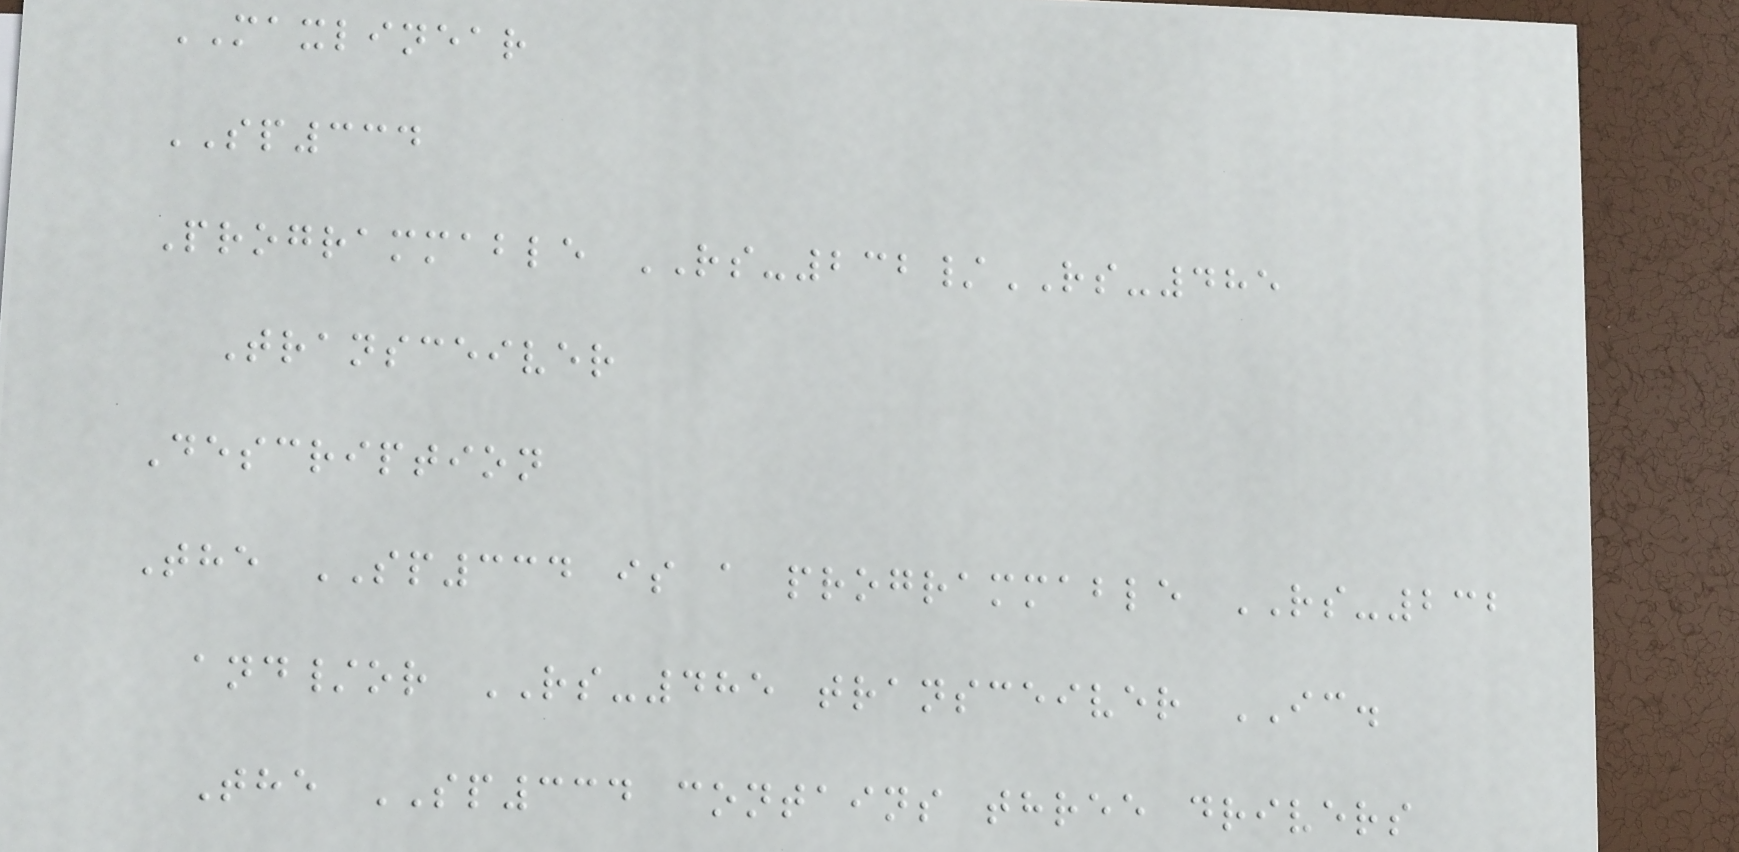MAXLINEAR
SP334
Programmable RS-232/RS-485
Transceiver
Description
The SP334 is a programmable RS-232
and/or RS-485 transceiver IC.
The SP334 contains three drivers
